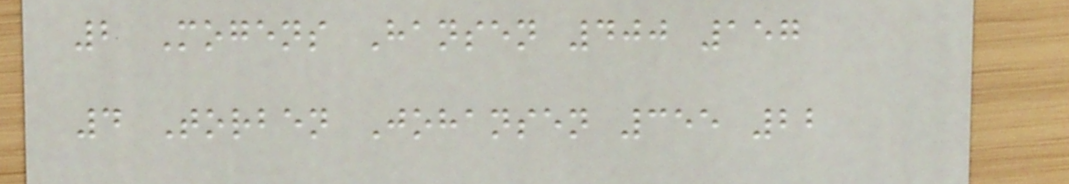2 Mogens Hansen 400 157
4 Torben Johansen 355 22
